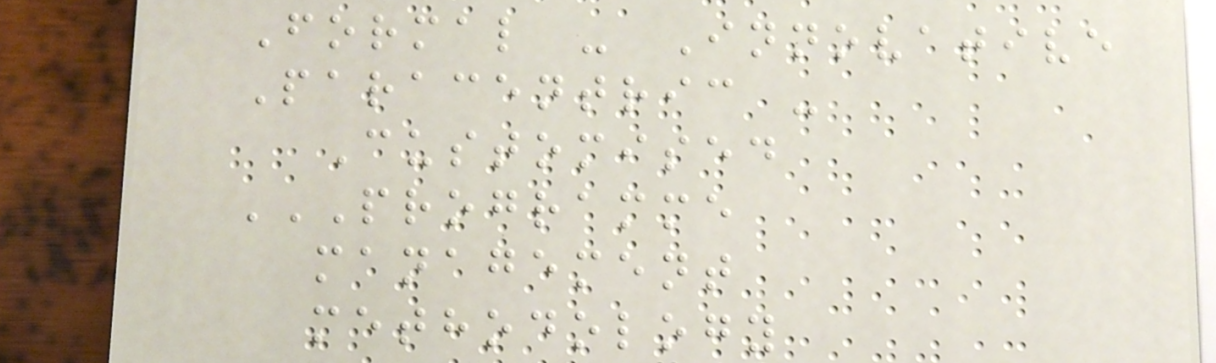Formal - Innovative
Paracentric -
Customised
PROGRAMME
MANAGEMENT
METHODOLOGY
